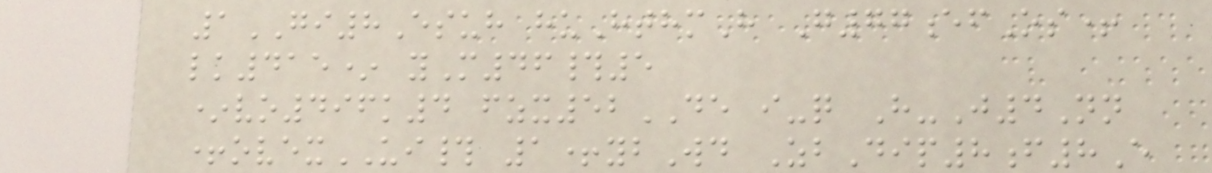1GI8Esuh huHthmH G77efOs+
lk415* yM46#5
*vo496k4 fzx52DE i-q H-J4Nn
+ovexUI# 1+ybWd ZbDip8f8E
